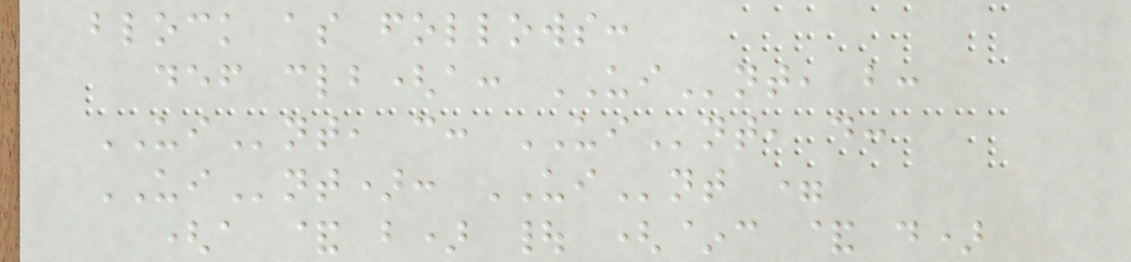block as follows:
def clb(a: UInt, b:
UInt, c: UInt, d:
UInt): UInt =
(a & b) | (~c & d)
